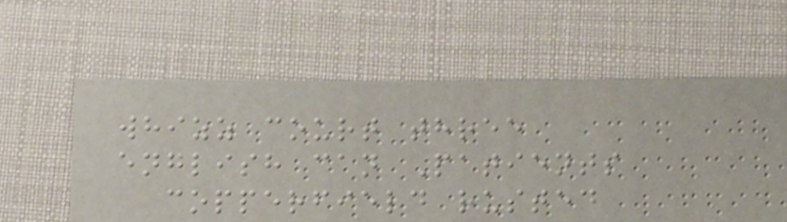whizz court three
english can Patients
copperfield rusted
